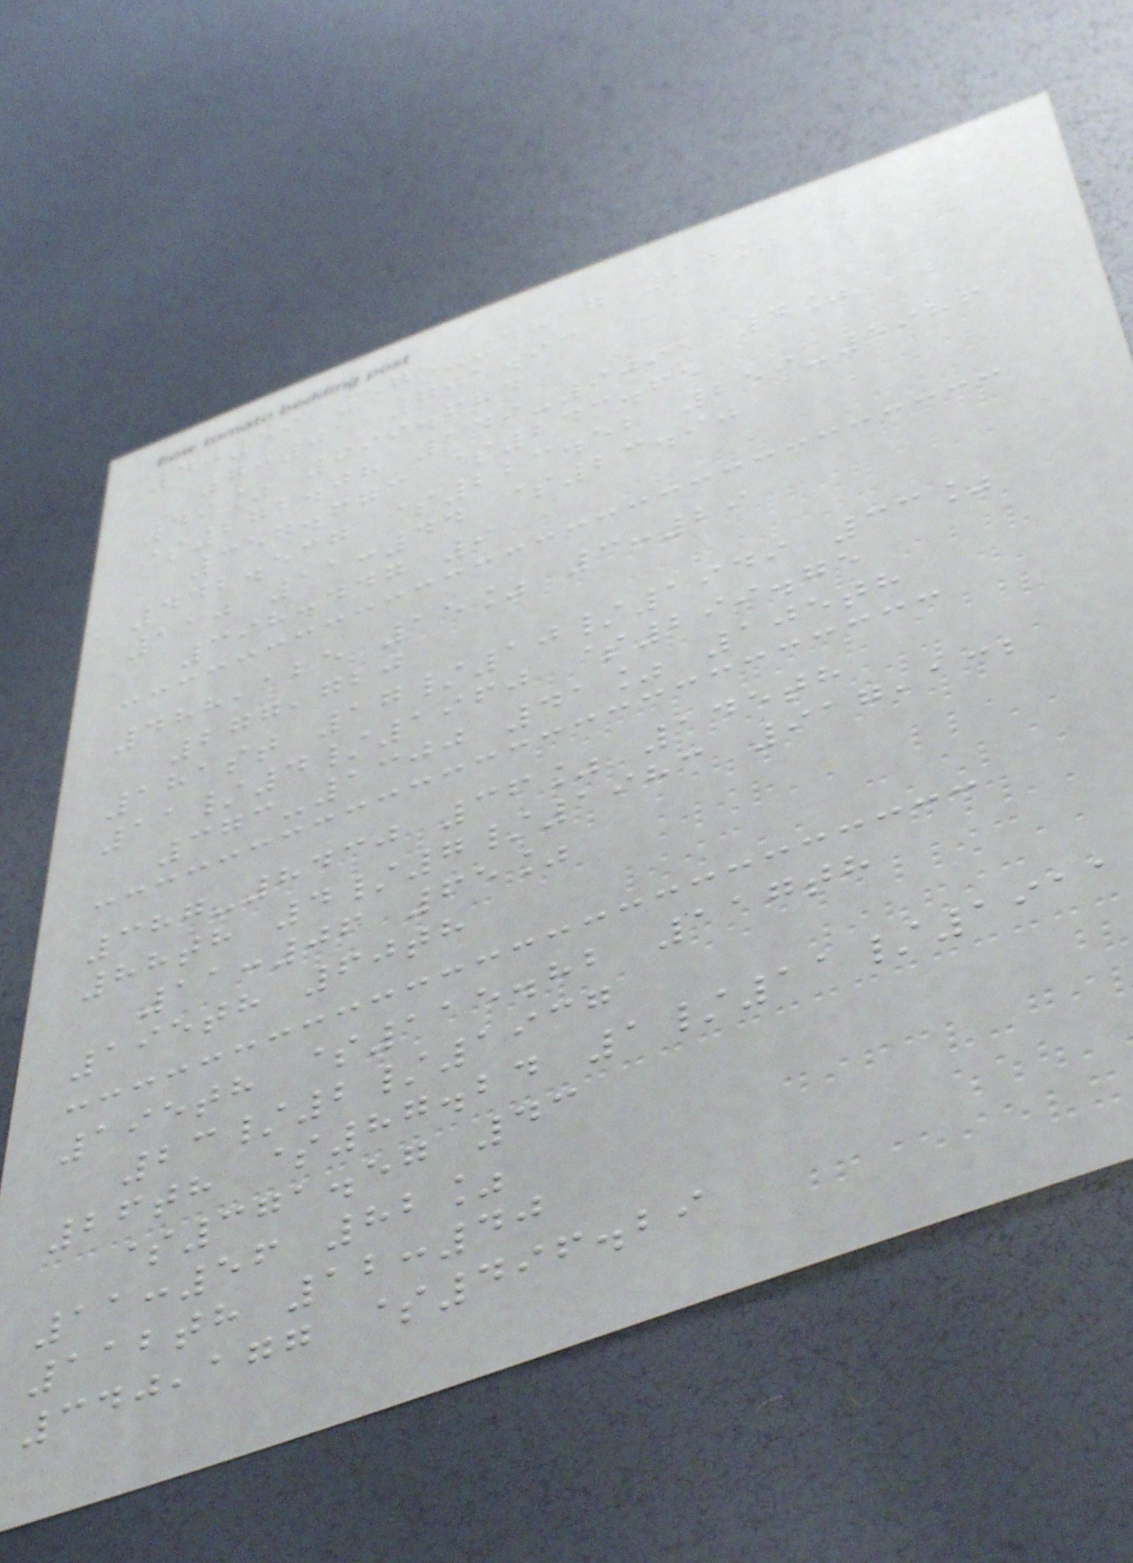4:59 575-4817 94%
7:01 701.93
49% 699.674
$272.08 149-9091 4%
357.673 $243.65
442.537 $223.52 259-5986
110 11:44 $23.90
398.447 9
488,125 15% 3:29
277,720
181st 17/10/1949 33%
11/4/1960 $299.75
373-1300 41% 105th
387-8430 36% 145th
88th 4/7/1983 917,132
11:06 65%
195th 60th
195th $115.82 117th
23/2/1937
26th $87.24 1/11/1911
$371.57 43
11:56 82%
112th 12:40
340,177 $496.29
